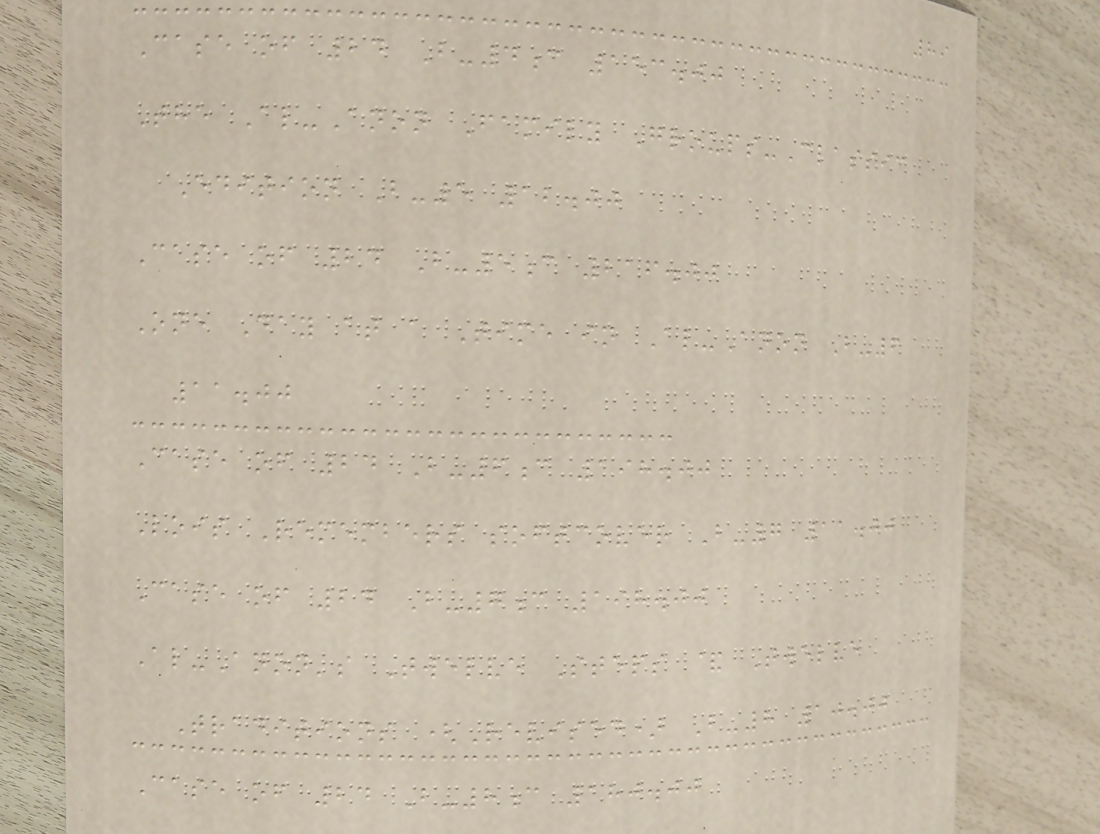89
Case of 24 B-4c 153.00
The Al-Anon Family Groups-Classic
Edition B-5 12.00
Case of 24 B-5c 216.00
One Day at a Time in Al-Anon B-6
11.00
Case of 24 B-6c 198.00
Lois Remembers softcover B-7 11.00
Case of 24 B-7c 198.00
Al-Anon's Twelve Steps & Twelve
Traditions (Revised) B-8 10.00
Case of 24 B-8c 180.00
